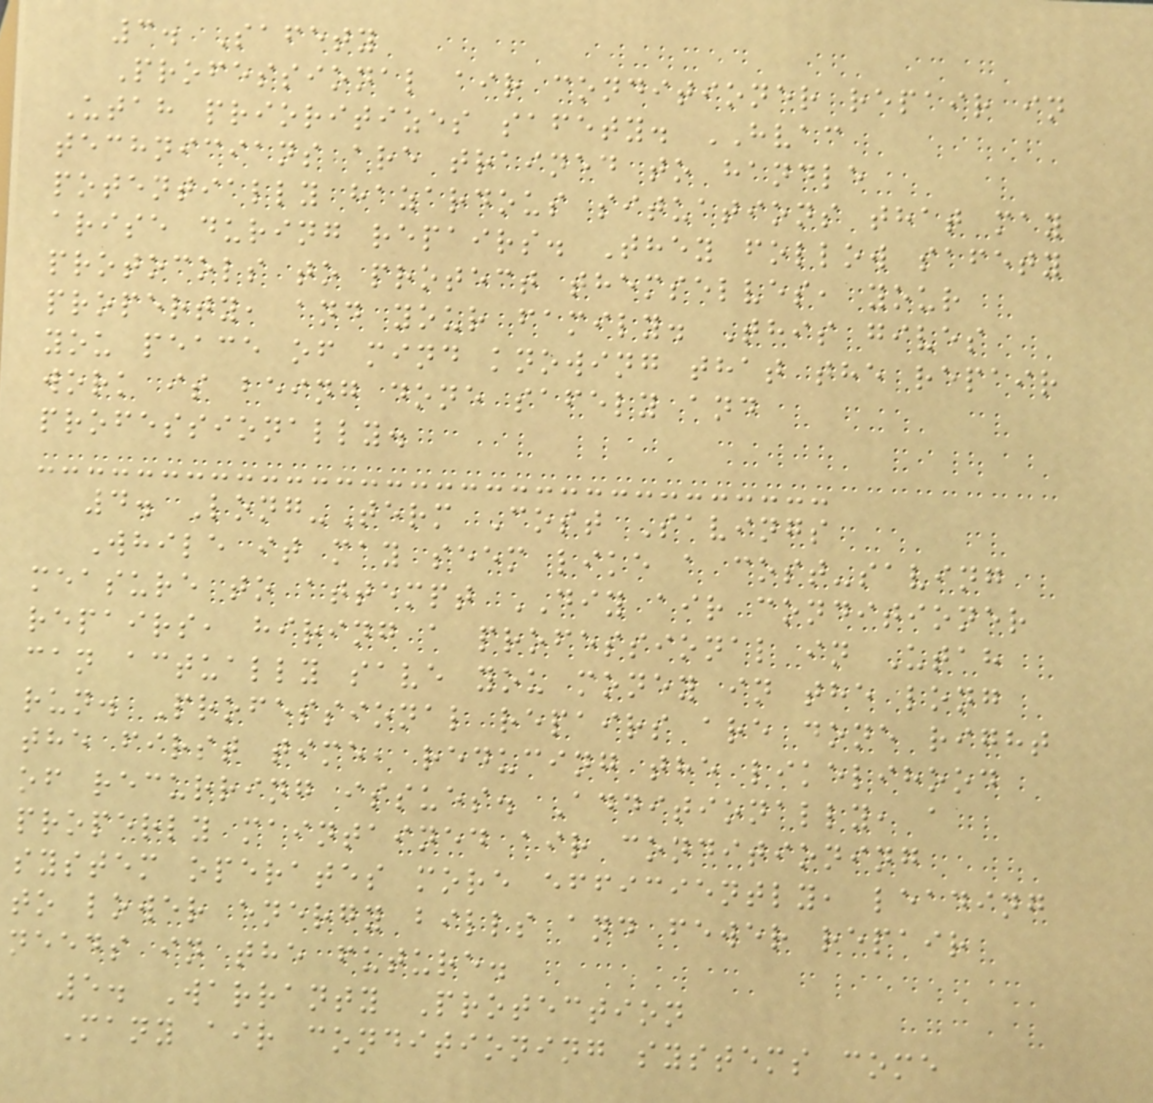3. Safety
Professional air conditioner repair in
Utah prioritizes safety. HVAC
technicians are trained to handle
potentially hazardous situations that may
arise during repairs. They follow safety
protocols to protect themselves, your
property, and your family. This gives
you peace of mind knowing that the repair
work is being done safely and
professionally.
4. Long-Term Cost Savings
While it may seem like a cost-saving
measure to attempt DIY air conditioner
repairs, hiring a professional in Utah
can actually save you money in the long
run. Professional repairs are done right
the first time, reducing the likelihood
of recurring issues. Additionally, a
properly maintained air conditioning
system operates more efficiently, leading
to lower energy bills and fewer repair
needs in the future.
5. Warranty Protection
Many air conditioning systems come
